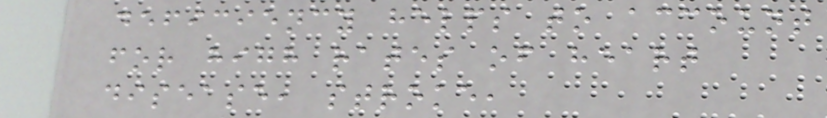deficiency helps to account
for high rates of heart
disease, stroke,
